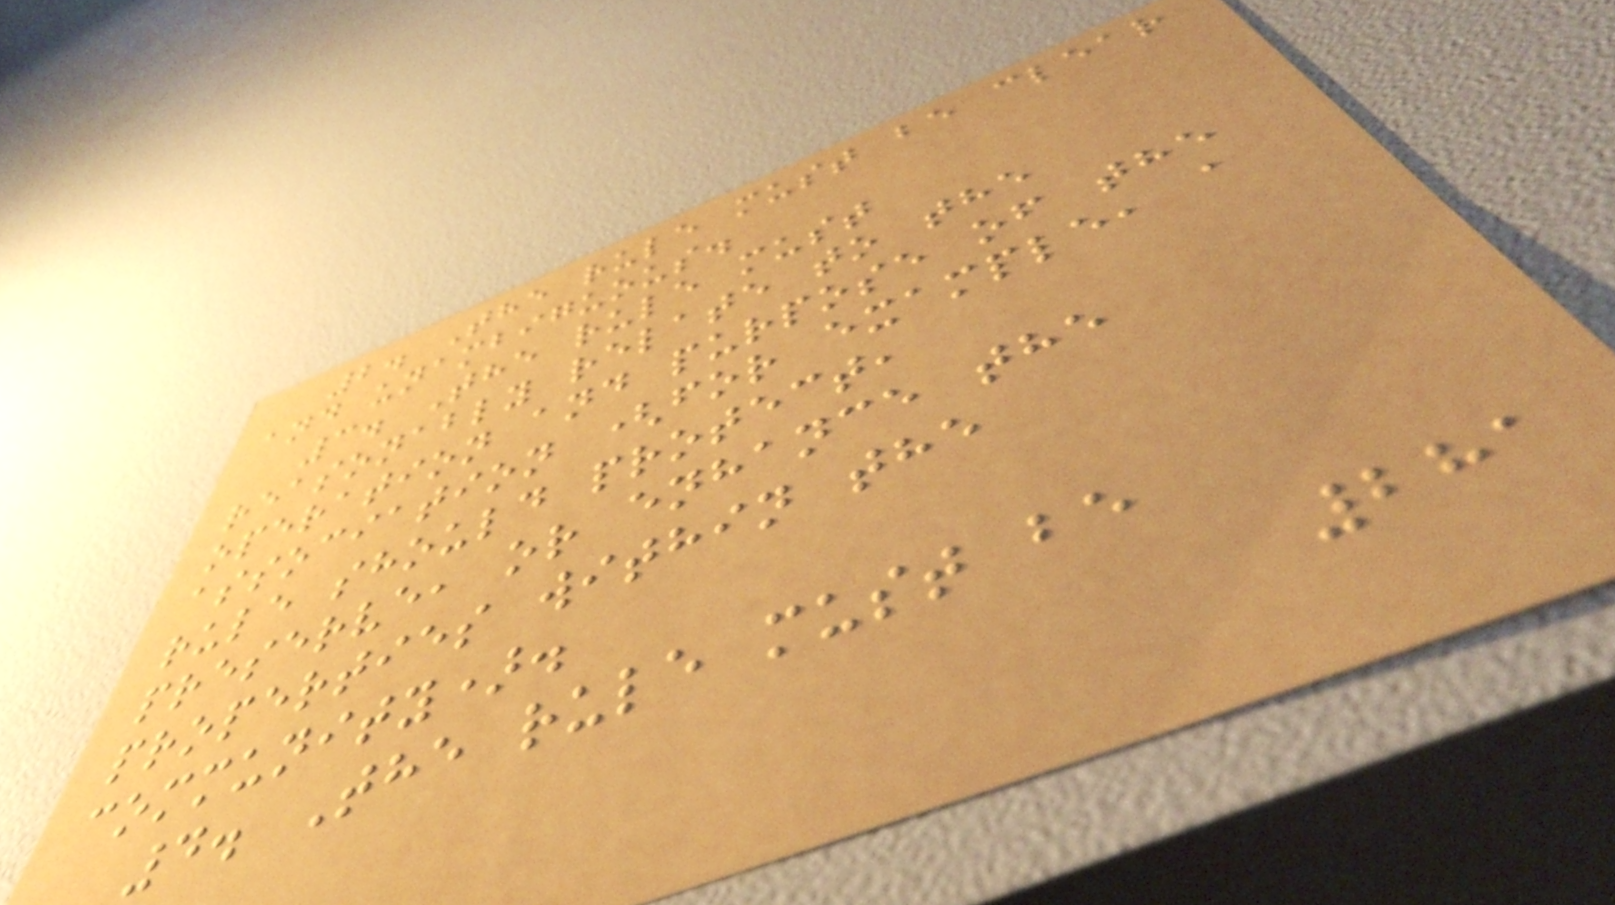2. The rule must be clear
and unambiguous.
3. The rule must
reasonably relate to the
operation and purpose of the
association (for example, a
rule should protect,
preserve, or enhance the
properties within the
community).
4. The rule must be
281
